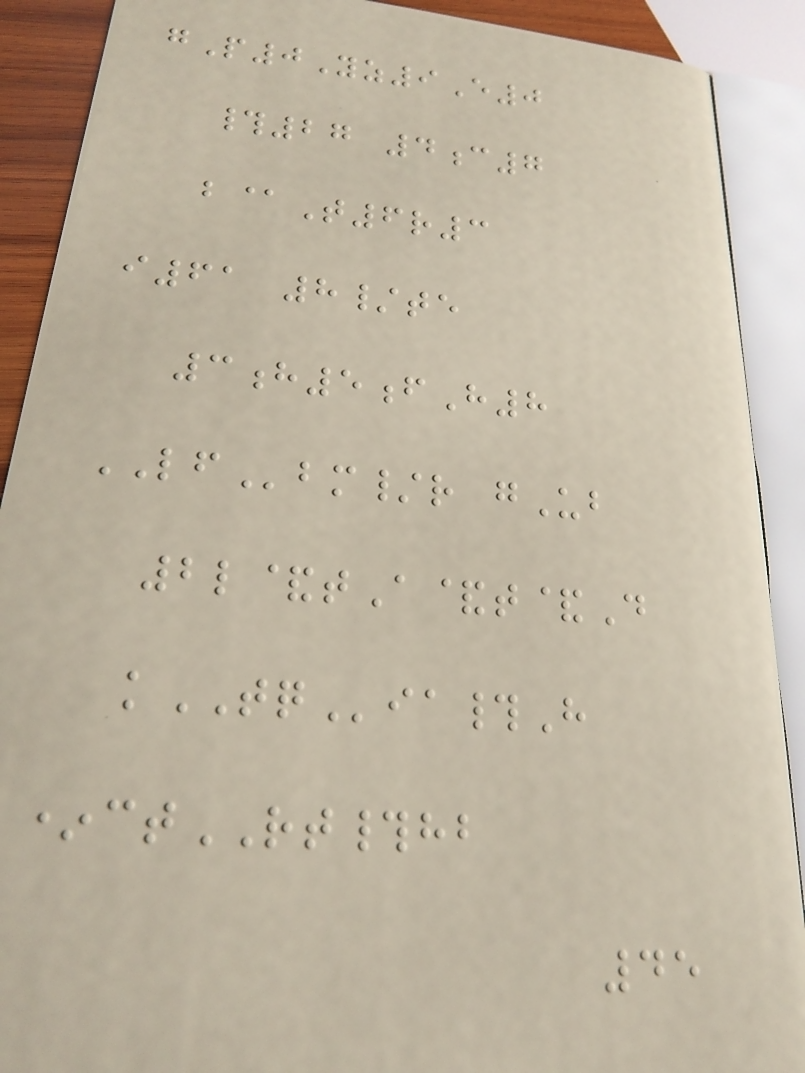gP0Yz9E0
#27 4c7
b@T6r3
i61 8/te
3h5fH8
LFbm/r gUb
2l&tA&t&D
kTQia#H
*ctRT#hb
45
